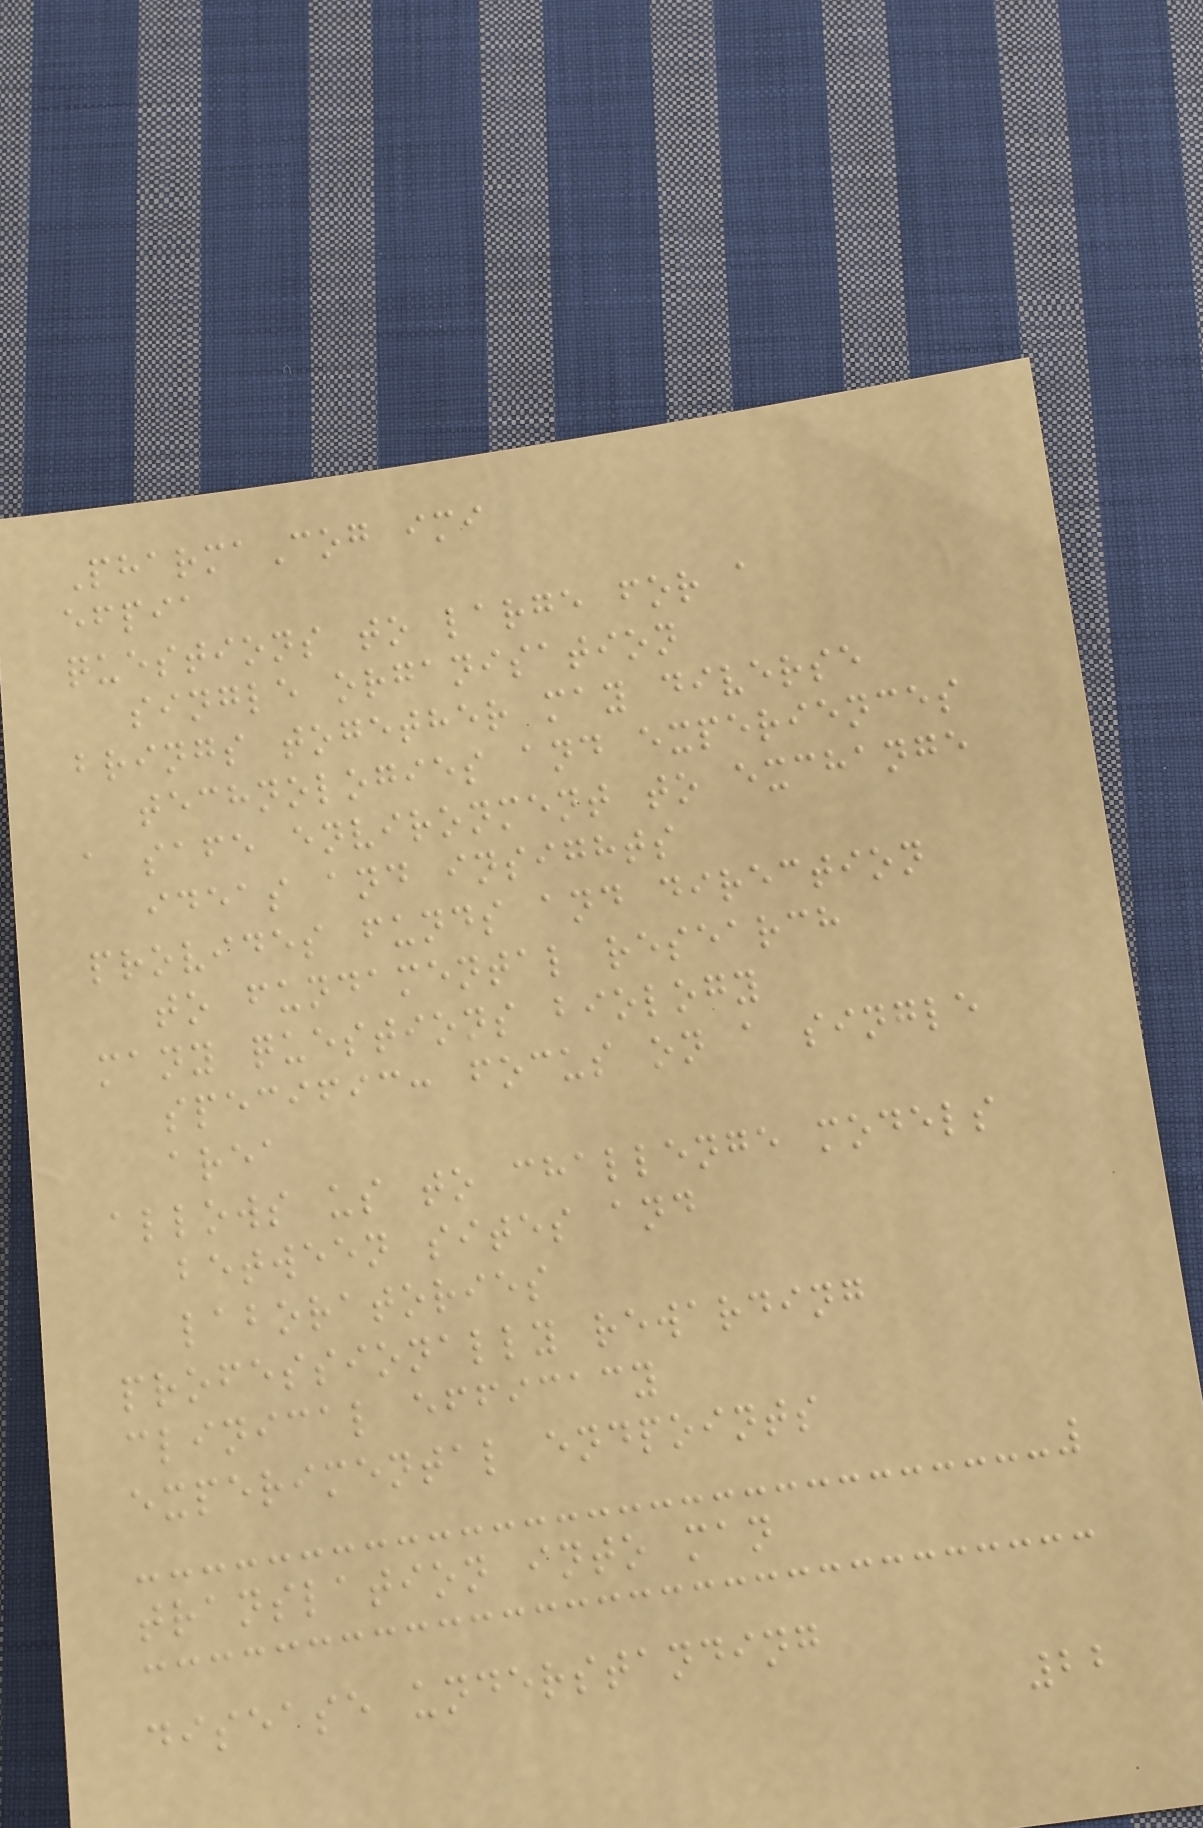PharmaCog imi
efpia
questions to large for a
single organisation
brings together may diverse
technologies and experiences
a safe environment to exchange
ideas and insights
provides funds and direction
to fundamental research
many questions biology
specific: focus on a single
area
allows us to challenge models
between sites and
laboratories
professionally rewarding
clinical efficacy
experimental endpoints
translation into man
disease understanding
22
